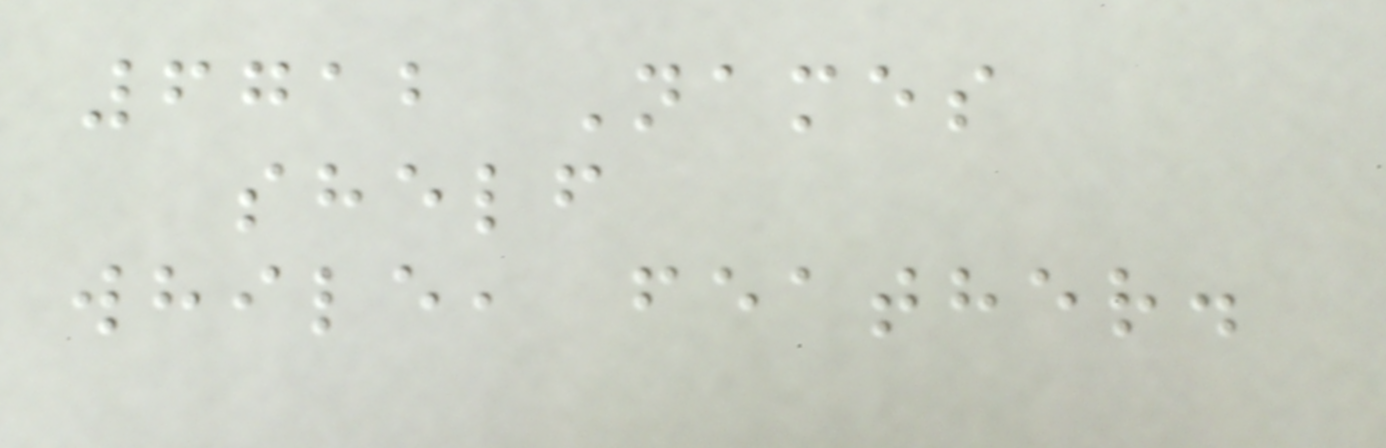6712 Names
shelf
while, feather.
